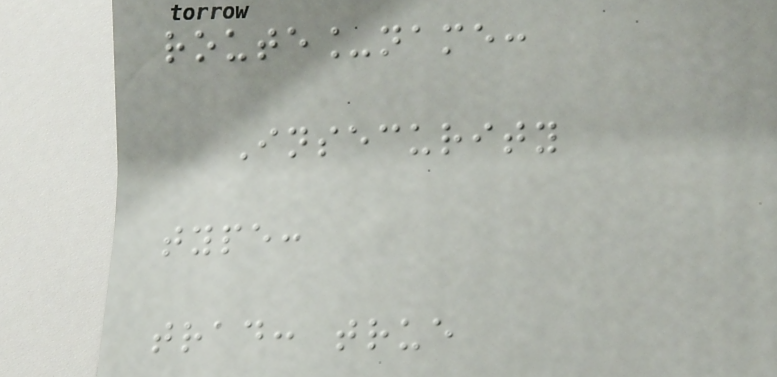route_name:
Insecurity
type:
trad: true
